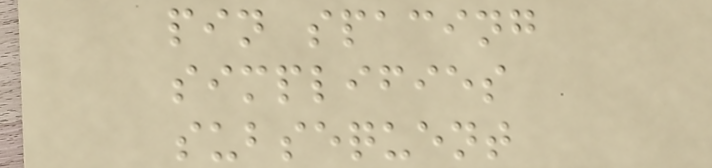pin spacing
simplifies
subsequent
